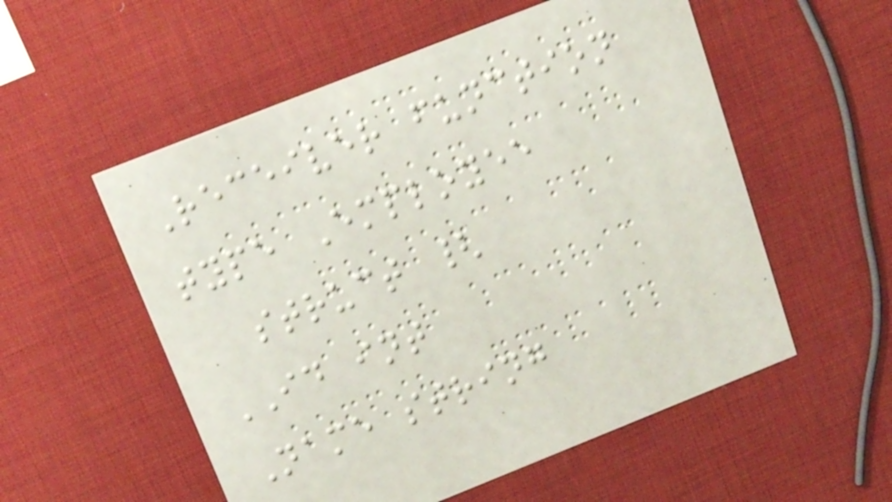Receiver function
type Employee
struct {
ID int
Name string
